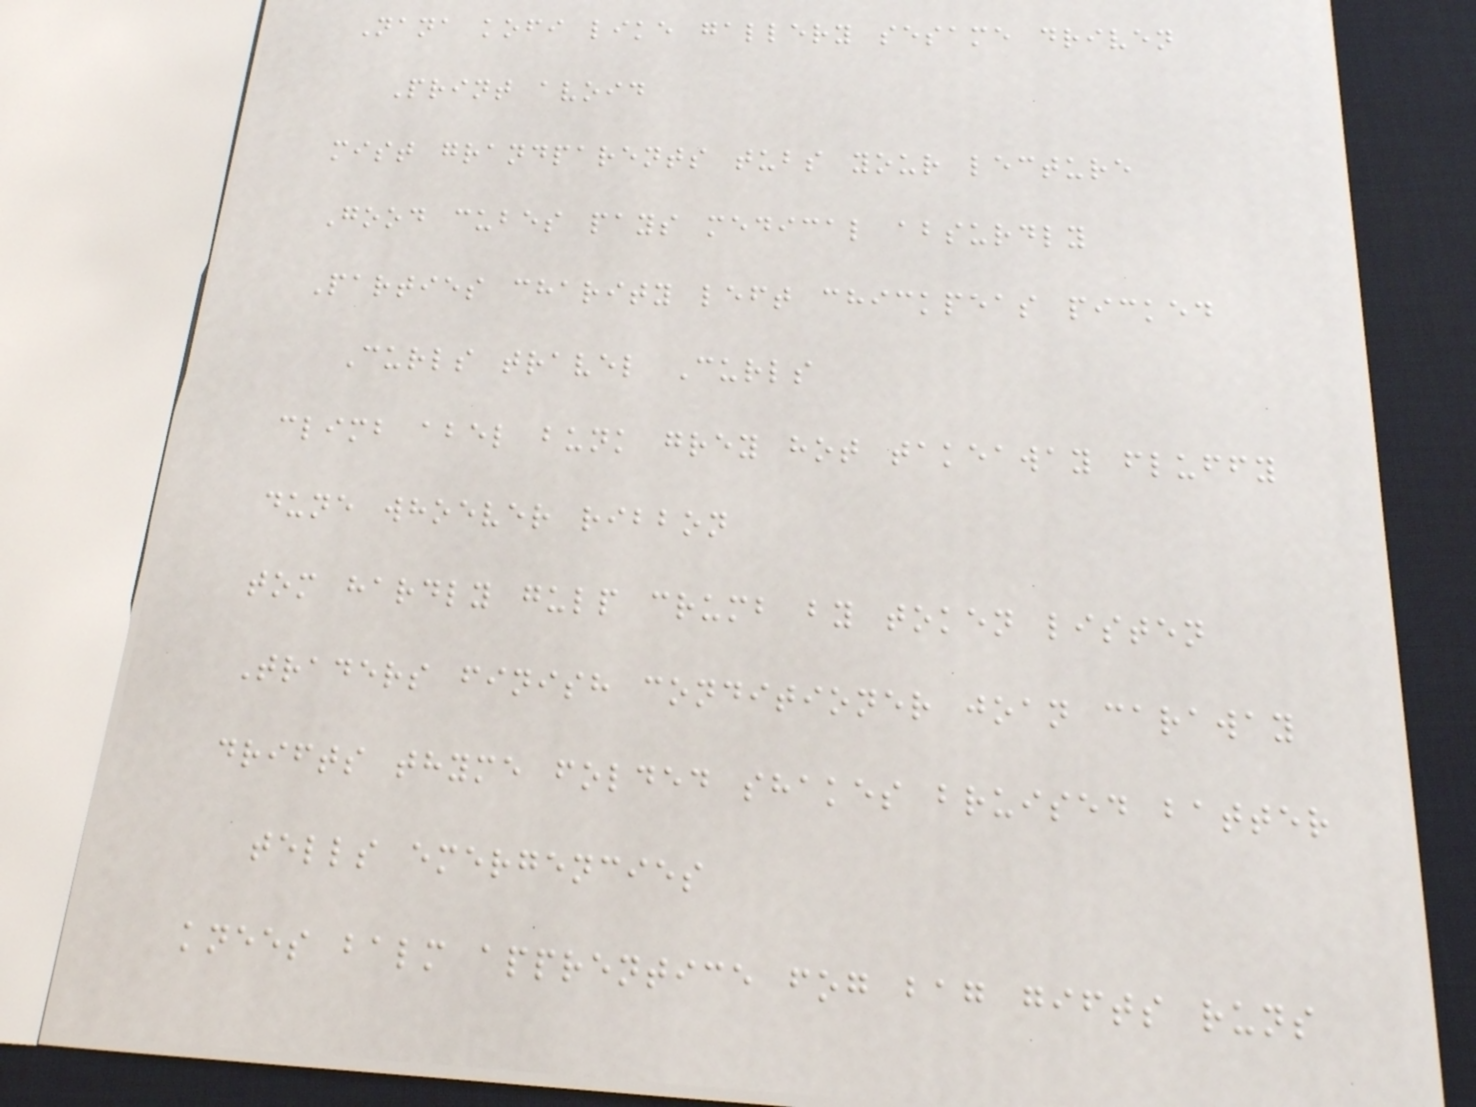Nana kofi like gallery sesame driven
Print avoid
mist grandparents tubs your lecture
Good cubes pays medical absurdly
Parties charity left chickpeas picked
Curls travel Curls
climb abel bunk grey hot takeaway fluffy
dune whoever ribbon
tom hardly gulp crumb by token listen
Traders finish conditioner joan caraway
drifts thyme folded shakes bruised batter
tells emergencies
knees balm apprentice fog bag gifts runs
